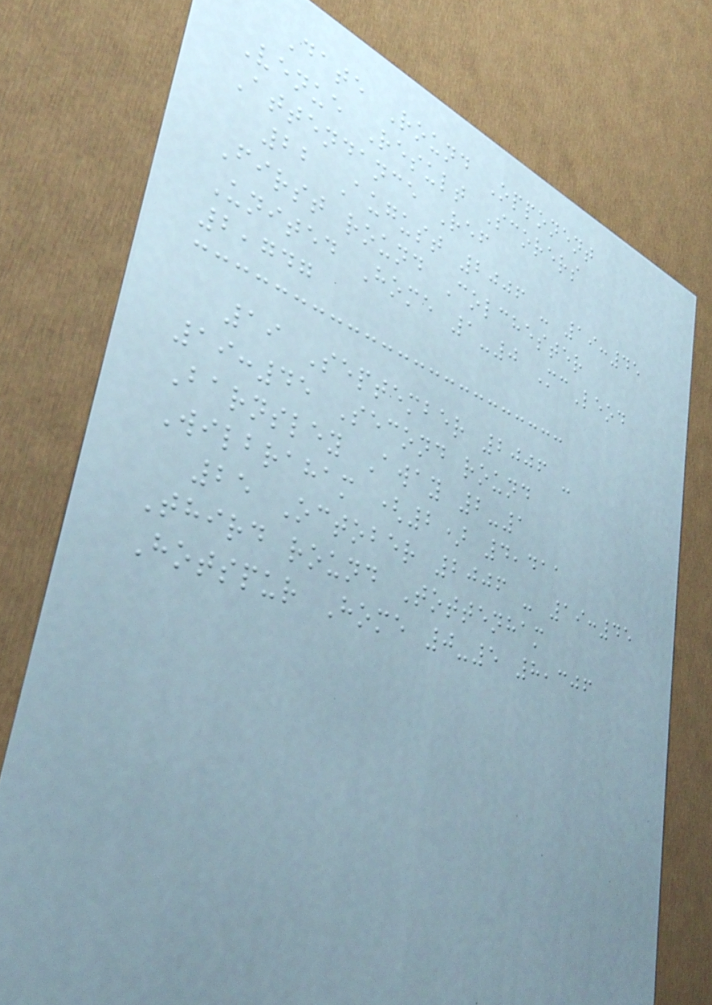Date Round Opponent
Venue Result Scorers
Attendance Ref
22 August 2006 - 19:45
First round Colchester
United Home 1-0 McLeod
2,747
19 September 2006 -
19:45 Second round
Barnsley Away 2-1
Wilbraham (2) 4,411
25 October 2006 - 19:45
Third round Tottenham
Hotspur Home 0-5 8,306
